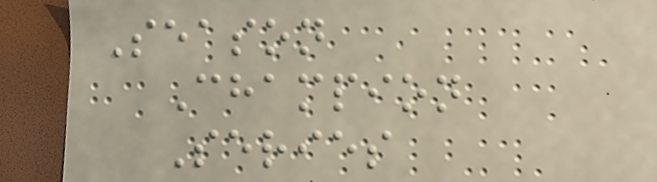Season
Champion
Series
